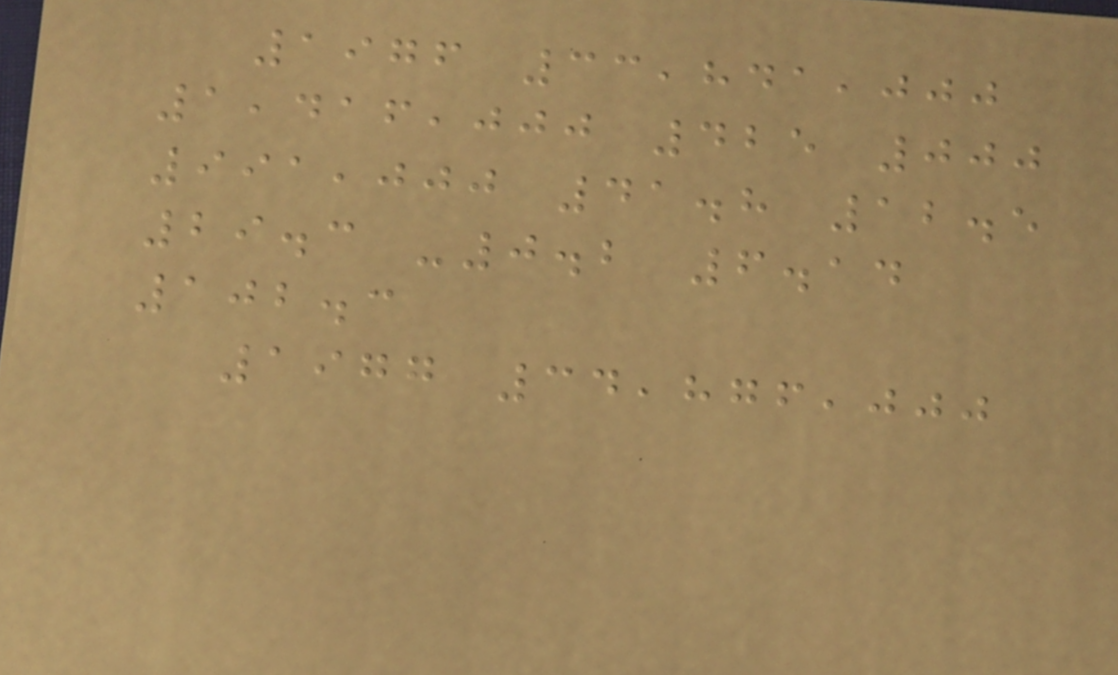1976 33,841,000
1,416,000 425 000
991,000 41.8 12.5
29.3 -0.2 6.14
102.3
1977 34,876,000
